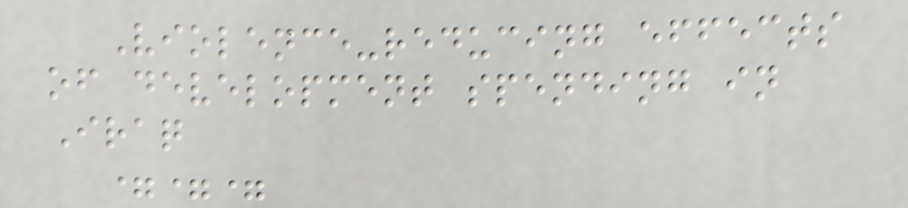Violence-reducing effects
of development spending in
Iraq
===
